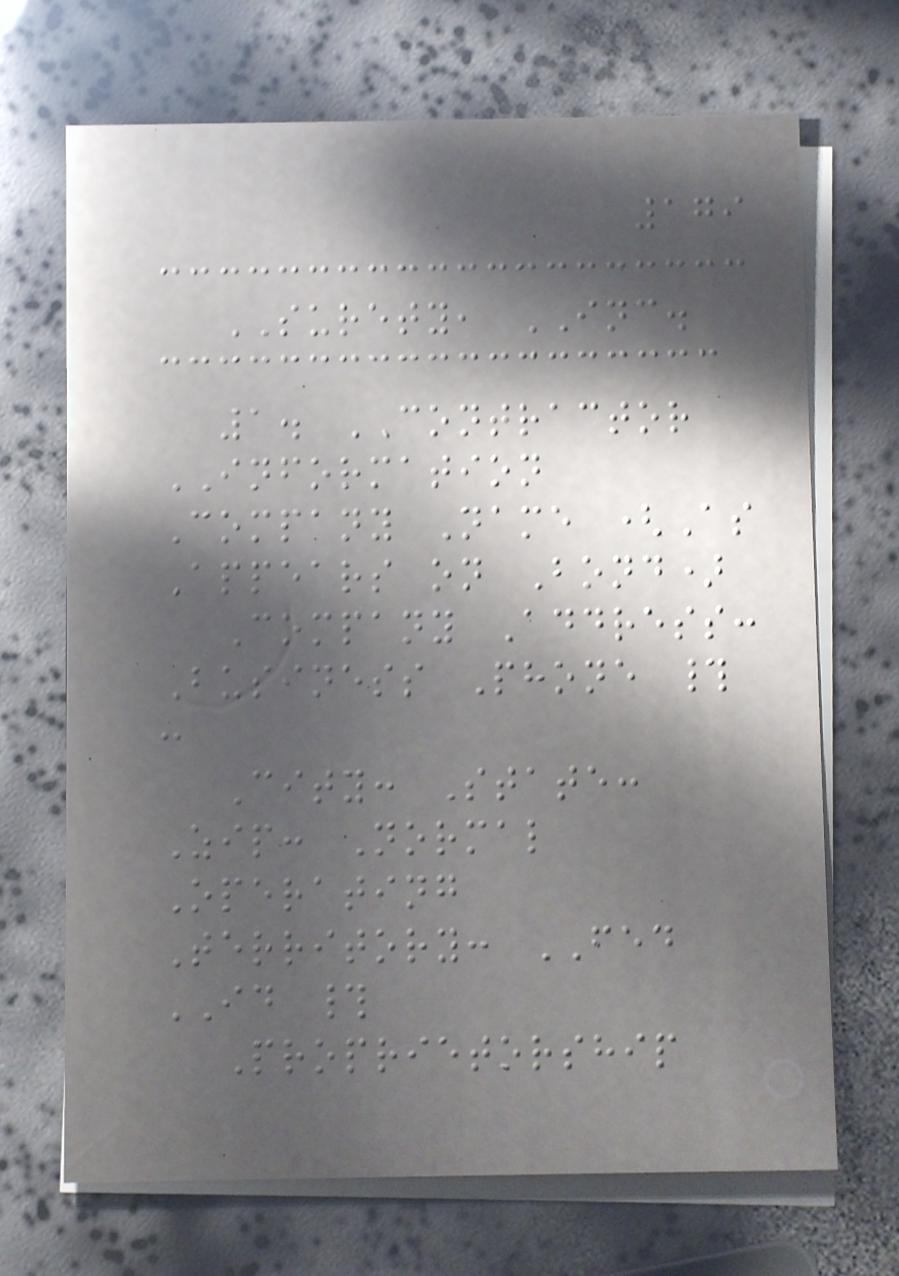179
SURETY, INC.
1. CONTRACTOR
INFORMATION
Company Name (As
Appears on Bond)
Company Address:
Business Phone #
:
City: State:
Zip: Normal
Operating
Territory: FED
ID #
Proprietorship
